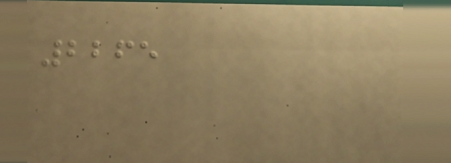2265
